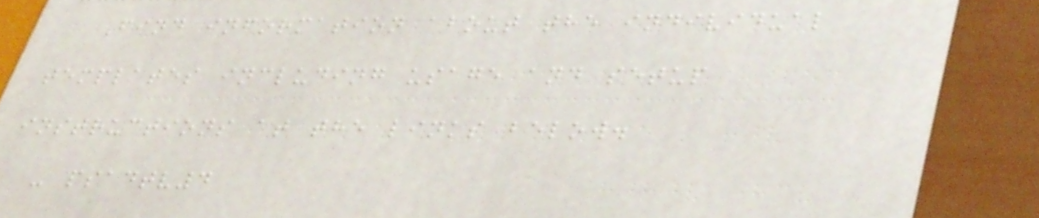Find information about the individual
templates including usage and setup
instructions at the links below.
- psadtv4
